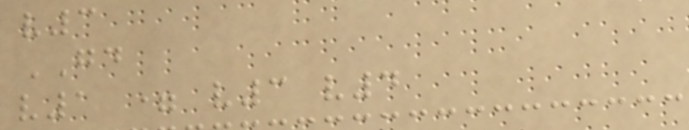v3
GD
v1 = v3 v4
